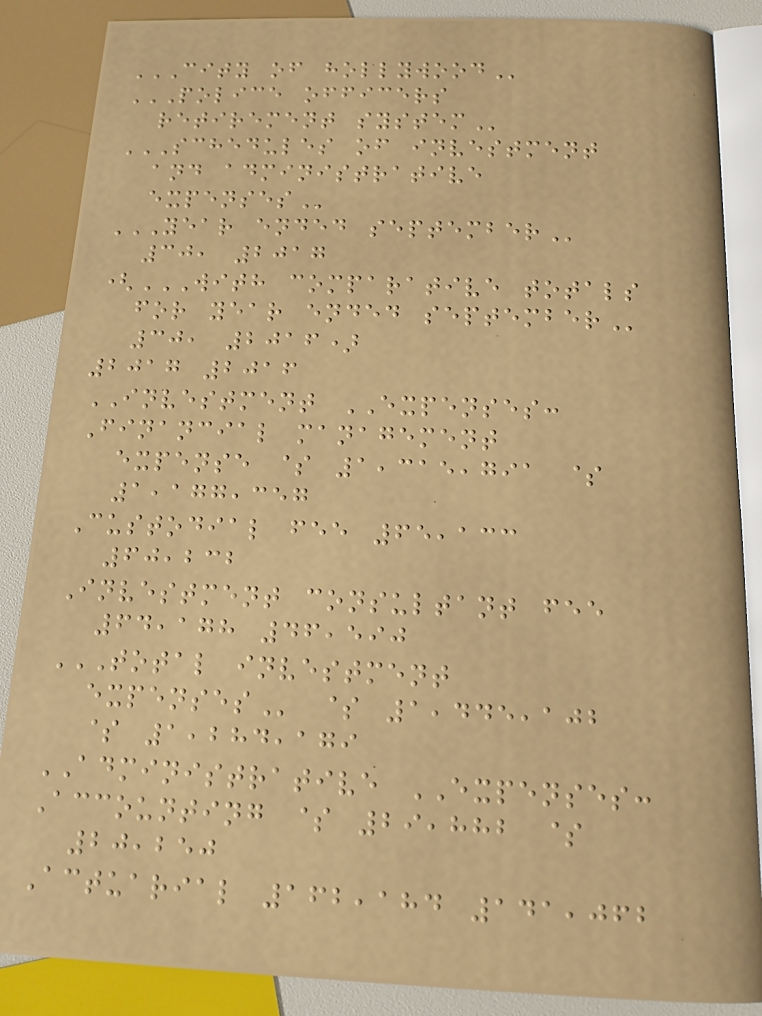CITY OF HOLLYWOOD
POLICE OFFICERS
RETIREMENT SYSTEM
SCHEDULES OF INVESTMENT
AND ADMINISTRATIVE
EXPENSES
YEAR ENDED SEPTEMBER
30, 2017
(WITH COMPARATIVE TOTALS
FOR YEAR ENDED SEPTEMBER
30, 2016)
2017 2016
INVESTMENT EXPENSES:
Financial management
expense $ 1,315,791 $
1,177,357
Custodial fee 65,133
60,232
Investment consultant fee
64,178 46,590
TOTAL INVESTMENT
EXPENSES $ 1,445,102
$ 1,284,179
ADMINISTRATIVE EXPENSES:
Accounting $ 29,882 $
20,250
Actuarial 162,184 141,062
